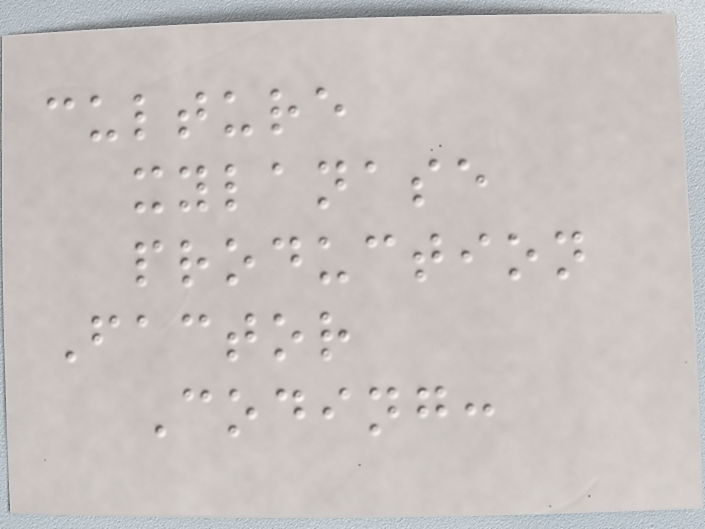culture
xylanase
production
Factor
Coding:
